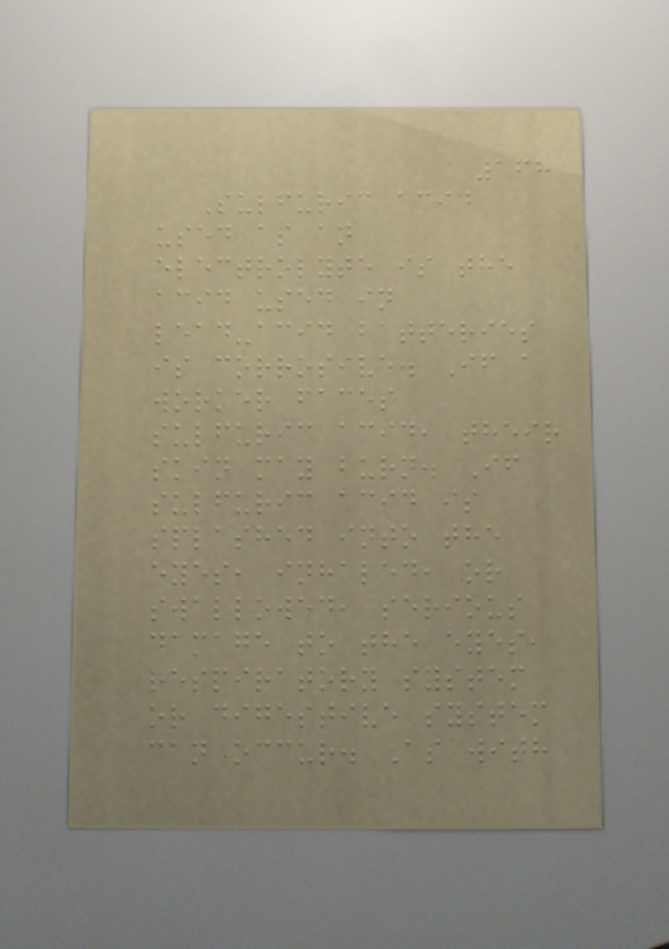168
Sulfuric acid
used as an
electrolyte is the
acid used in
lead-acid batteries
is corrosive. If a
worker faces
sulfuric acid, their
skin may burn. If
sulfuric acid is
splashed into the
eyes, inhaled, or
swallowed, serious
damage to the eyes,
respiratory system
or digestive system
can occur. As with
